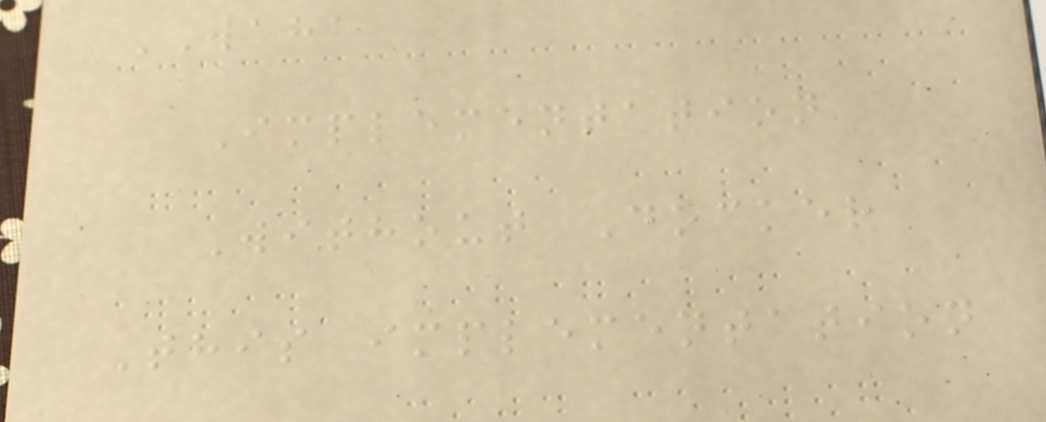WAHA
Implementation
Without Docker
This implementation
